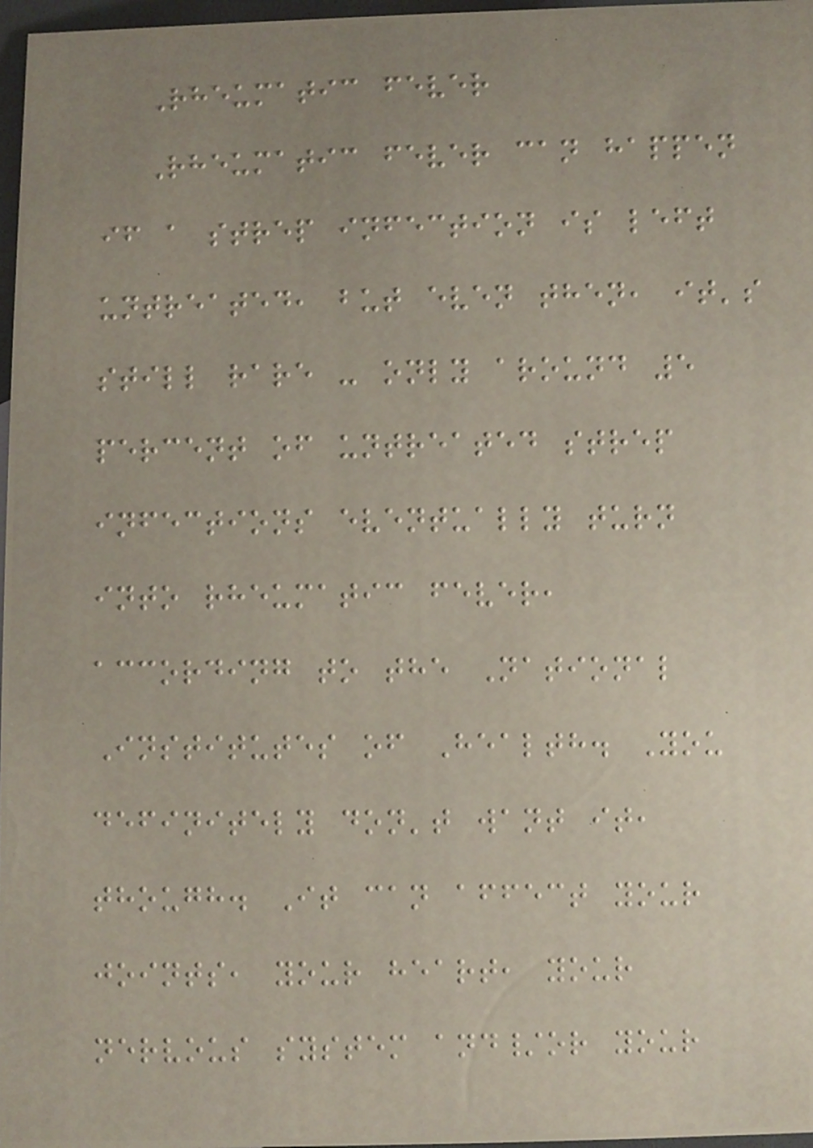Rheumatic fever
Rheumatic fever can happen
if a strep infection is left
untreated, but even then, it's
still rare - only around 5
percent of untreated strep
infections eventually turn
into rheumatic fever,
according to the National
Institutes of Health. You
definitely don't want it,
though. It can affect your
joints, your heart, your
nervous system and/or your
